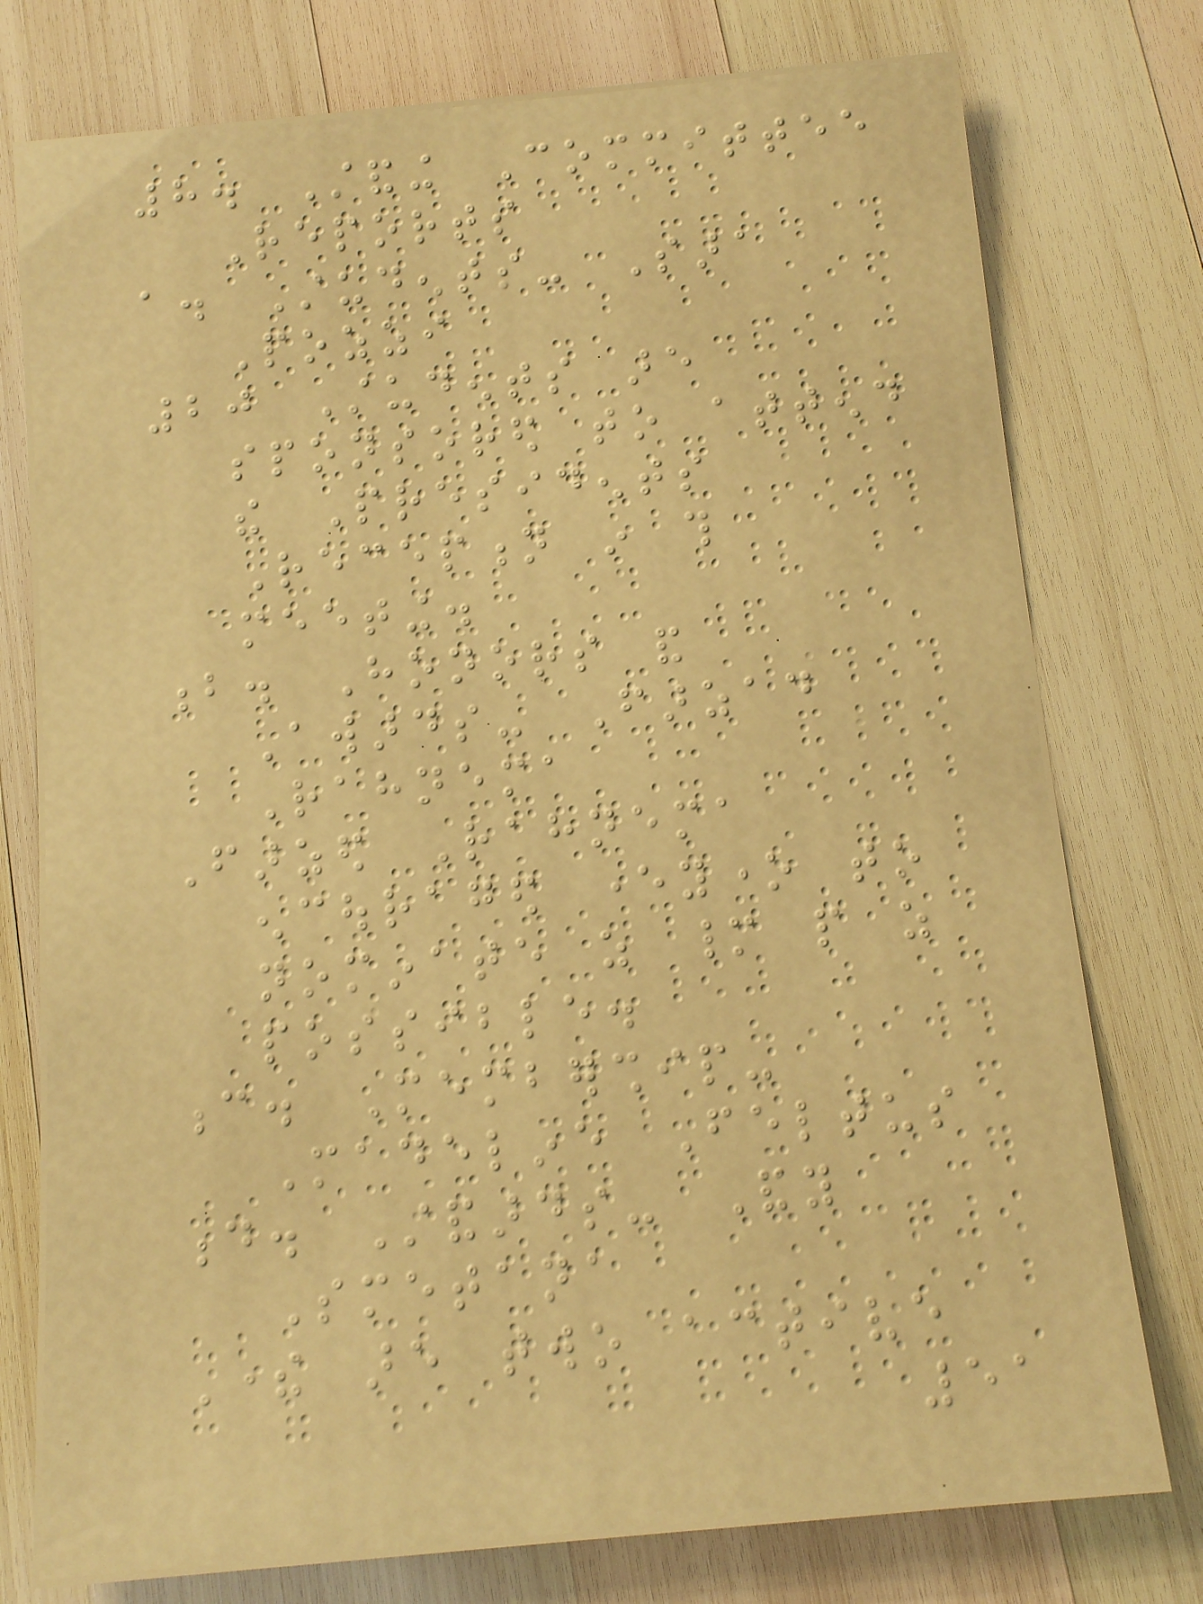8. Standing Committee
Reports
a. Students- Sara
Pozzi
20 Students are
sponsored to attend
the Presidents
Reception in this
meeting.
b. Honors and
Awards- Farzad
Rahnema
Farzed Rahnema
encouraged everyone to
nominate as many people as
possible.
c. Membership-
Madeline Feltus
d. Standards- Andy
Smetana
There are two active
51
